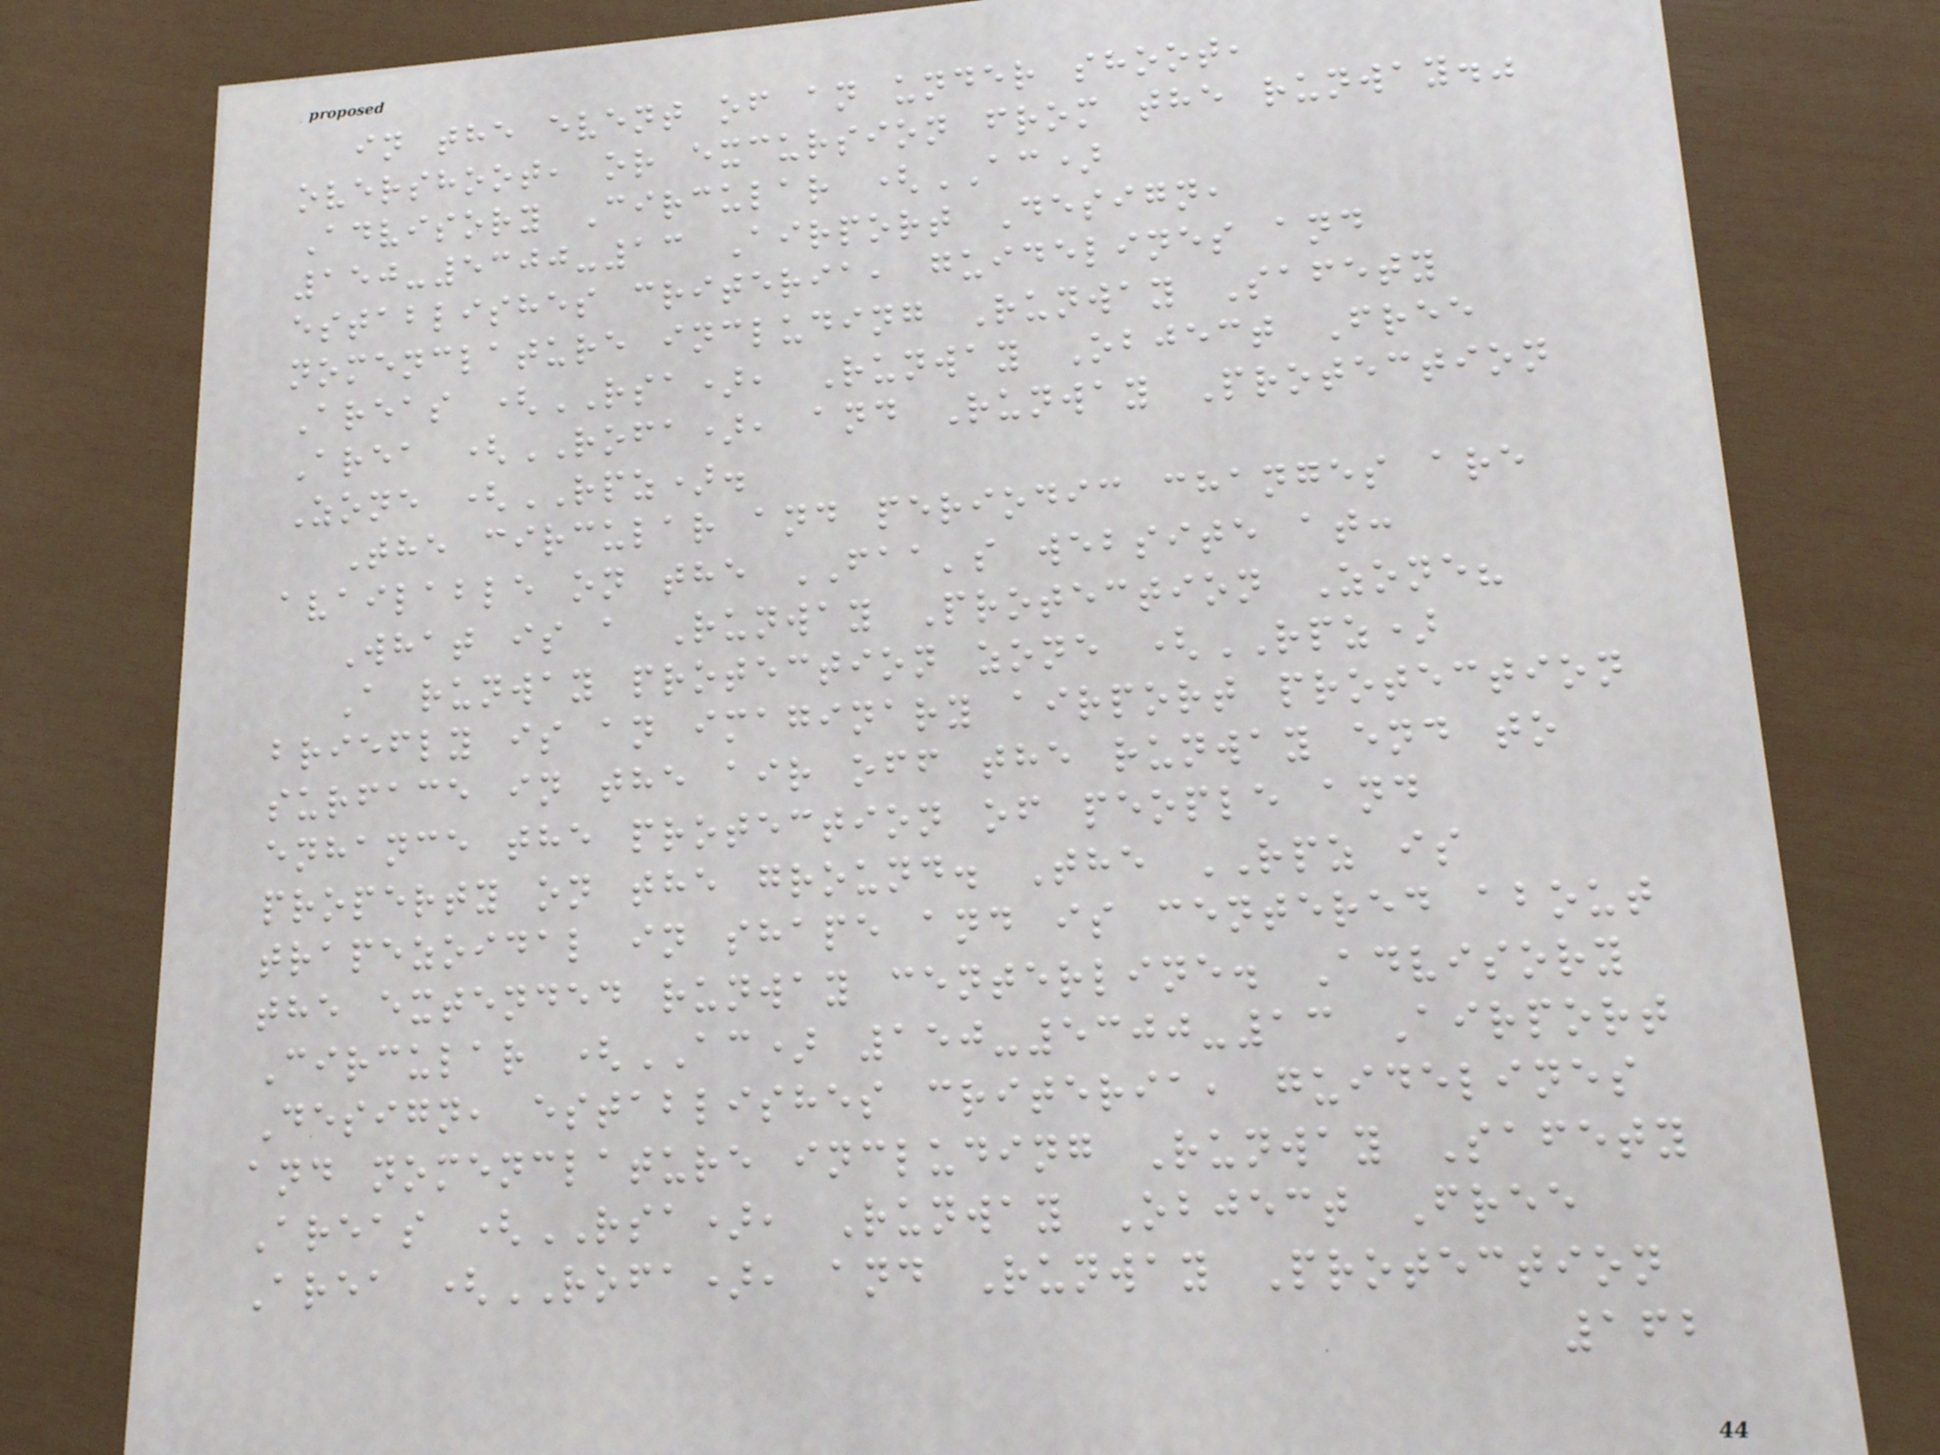in the event of an under shoot,
overshoot, or excursion from the runway."
Advisory Circular (AC)
150-5300-13 Airport Design,
establishes criteria, guidelines and
nomenclature including Runway Safety
Areas (RSA), Runway Object Free
Area (ROFA), and Runway Protection
Zone (RPZ).
The circular and periodic changes are
available on the FAA's website at:
What is a Runway Protection Zone?
A runway protection zone (RPZ)
briefly is an imaginary airport protection
surface in the air off the runway end to
enhance the protection of people and
property on the ground. The RPZ is
trapezoidal in shape and is centered about
the extended runway centerline. Advisory
Circular (AC) 150-5300-13 Airport
Design, establishes criteria, guidelines
and nomenclature including Runway Safety
Areas (RSA), Runway Object Free
Area (ROFA), and Runway Protection
162
